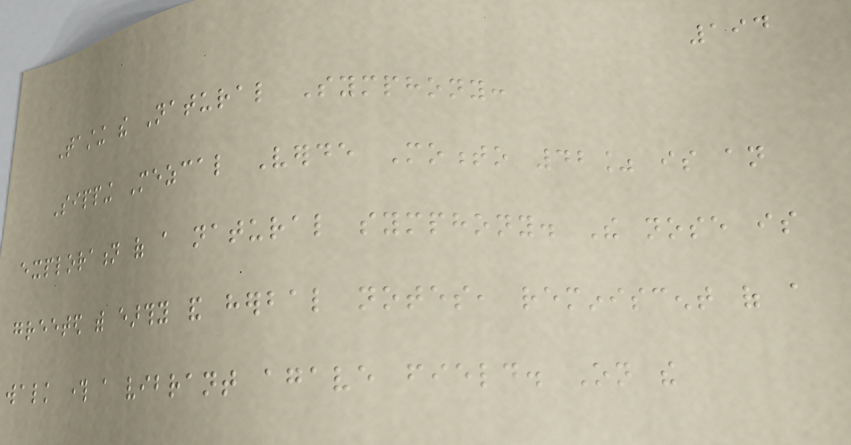194
Tasting the Natural Symphony:
Sipping Mezcal Verde Momento 42% is an
exploration of a natural symphony. The nose is
greeted with earthy and herbal notes, reminiscent of a
walk through a vibrant agave field. On the
